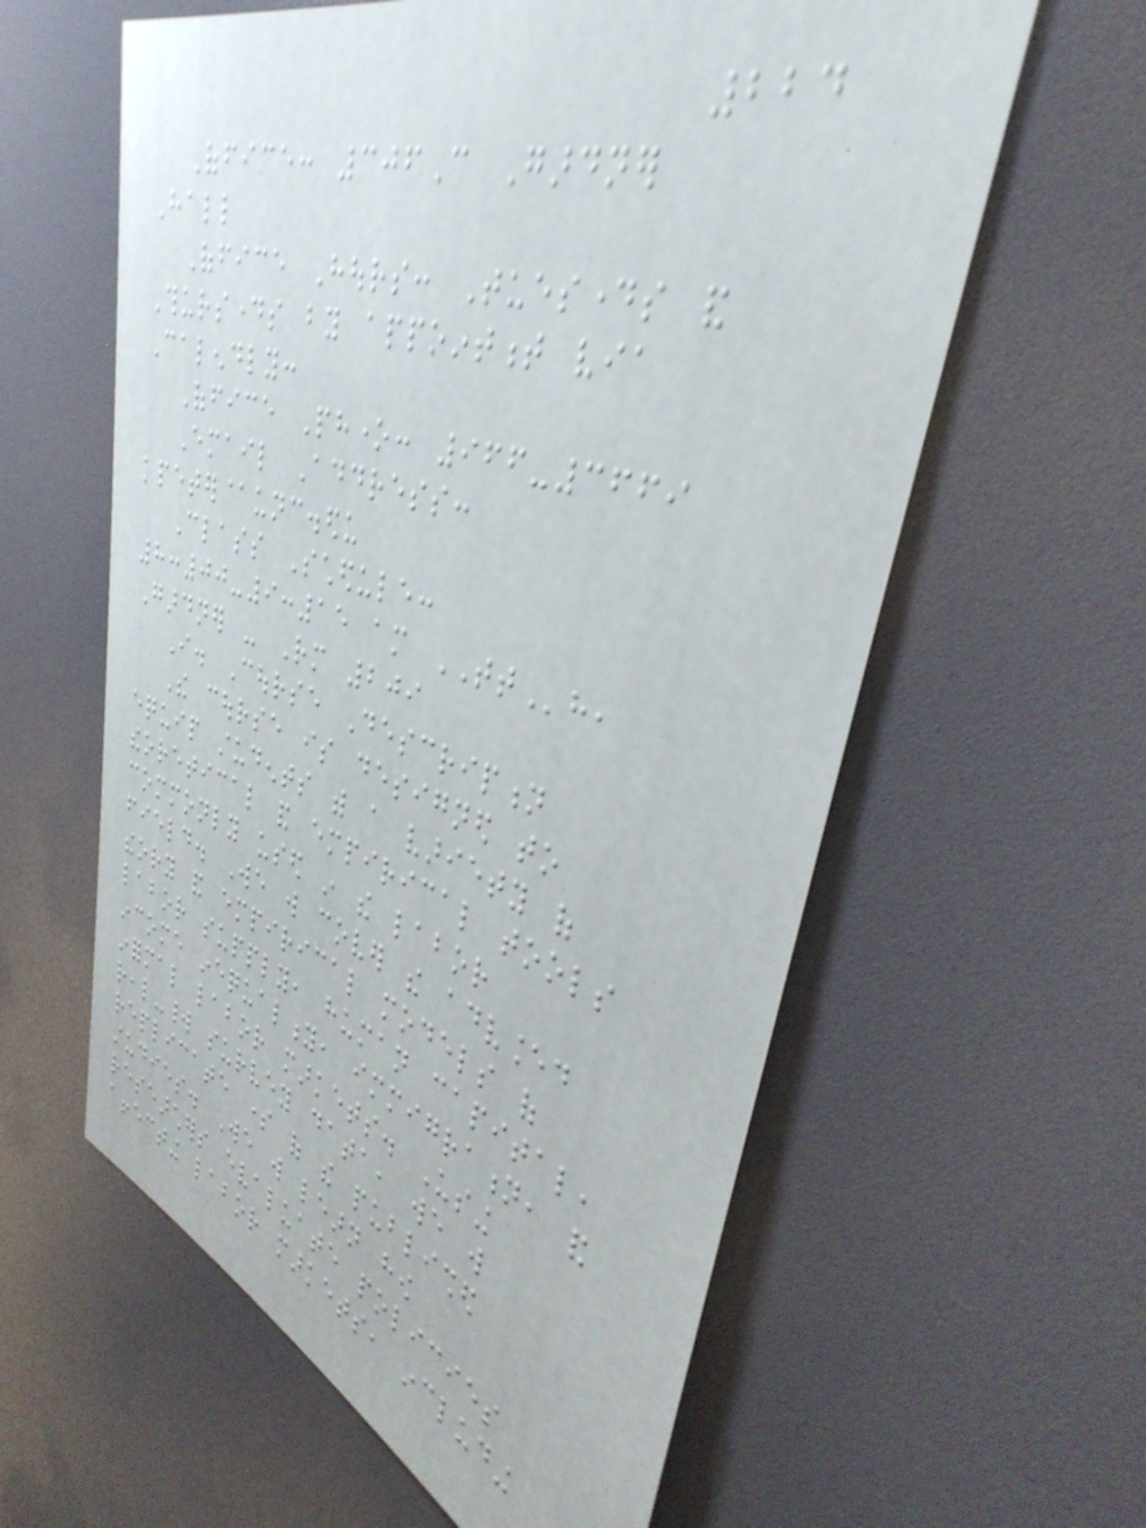224
Office: 306C Gardner
Hall
Office Hours: Tuesdays and
Thursdays by appointment via
Calendly:
Office Phone: 966-3669
Email Address:
kpeter@unc.edu
Class Schedule:
8:00-9:15 am TTh,
Gardner - Rm 209
I. Course Description
The course is designed to
equip students with a variety of
theoretical and empirical tools
commonly used in the labor
field. We will cover the advanced
theory and empirical models of
labor supply, human capital,
income inequality, immigration, and
informal labor markets. Using
real-world survey data, we will
replicate some of the published
studies. We will learn how
researchers evaluate policies
affecting labor markets, including
